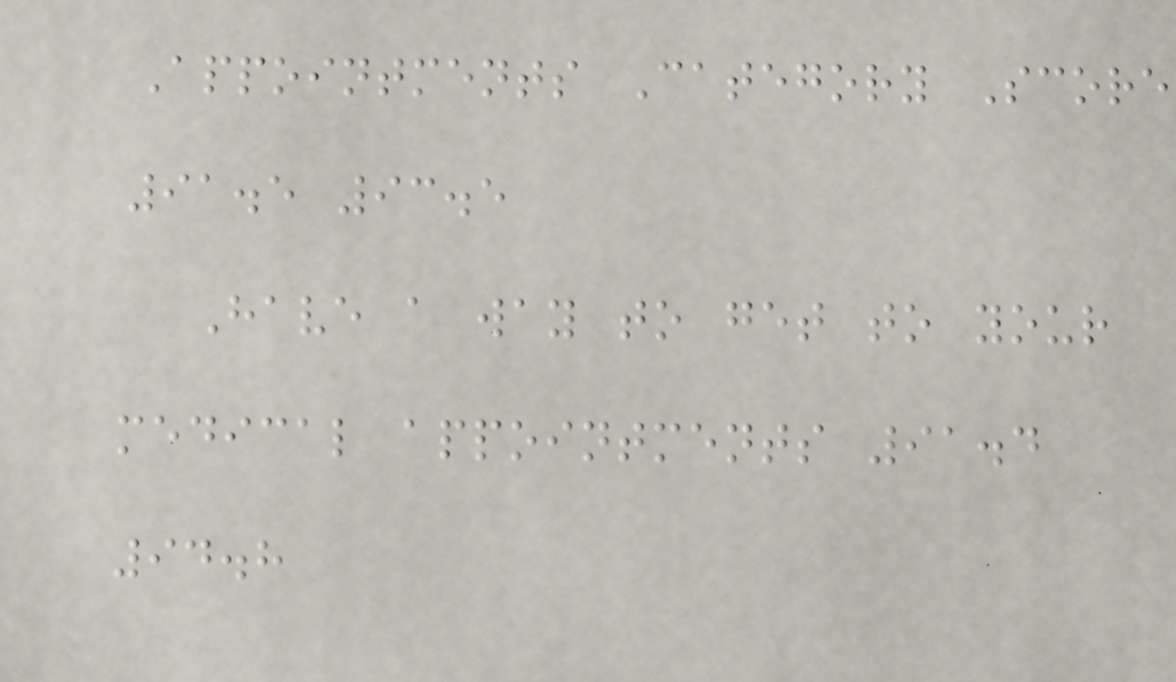Appointments Category Score
91.5 93.5
Have a way to get to your
medical appointments 91.4
94.8
